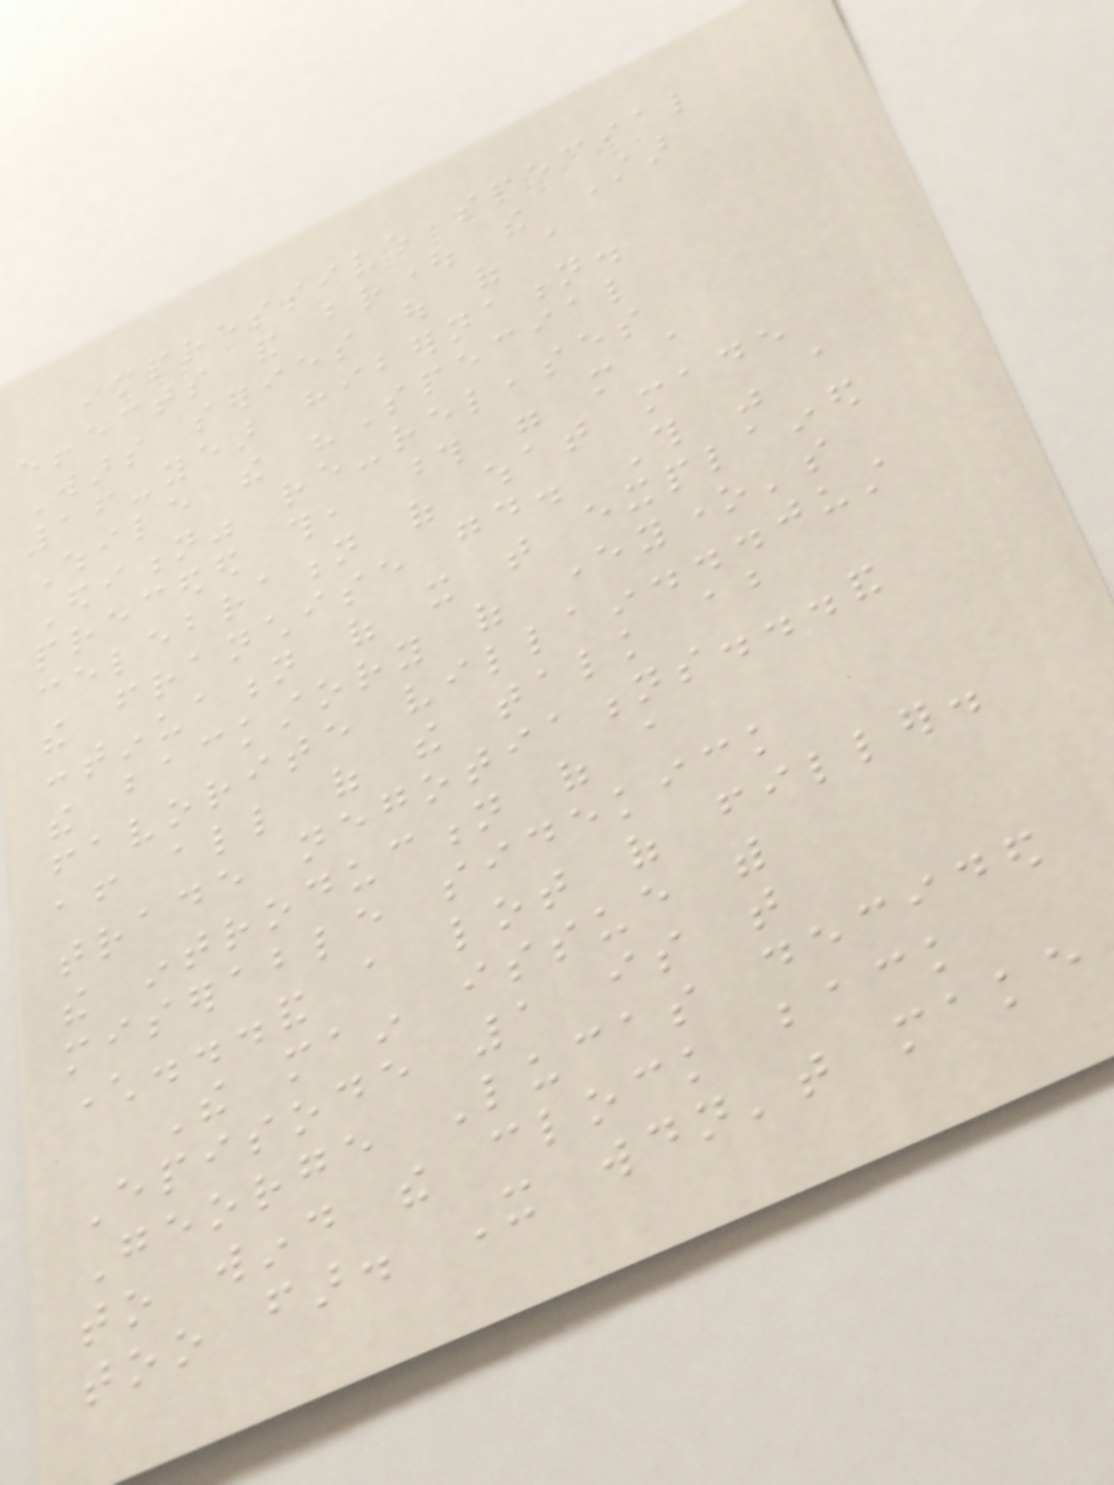impressive special
effects and brought the Star
Wars series out of a
16-year hibernation.
While the "Special
Edition" re-releases
preceded this, those were more a
celebration of what made
the franchise good. This was a
continuation of it that explained
the backstory of everyone's
favorite villain...just
after all of the talk about
trade negotiations...and
the introduction of a
miserable sidekick
character...and a lot of filler.
The main issue with
Episode 1 is that
George Lucas decided
to wind the clock back
too far. It wouldn't make
